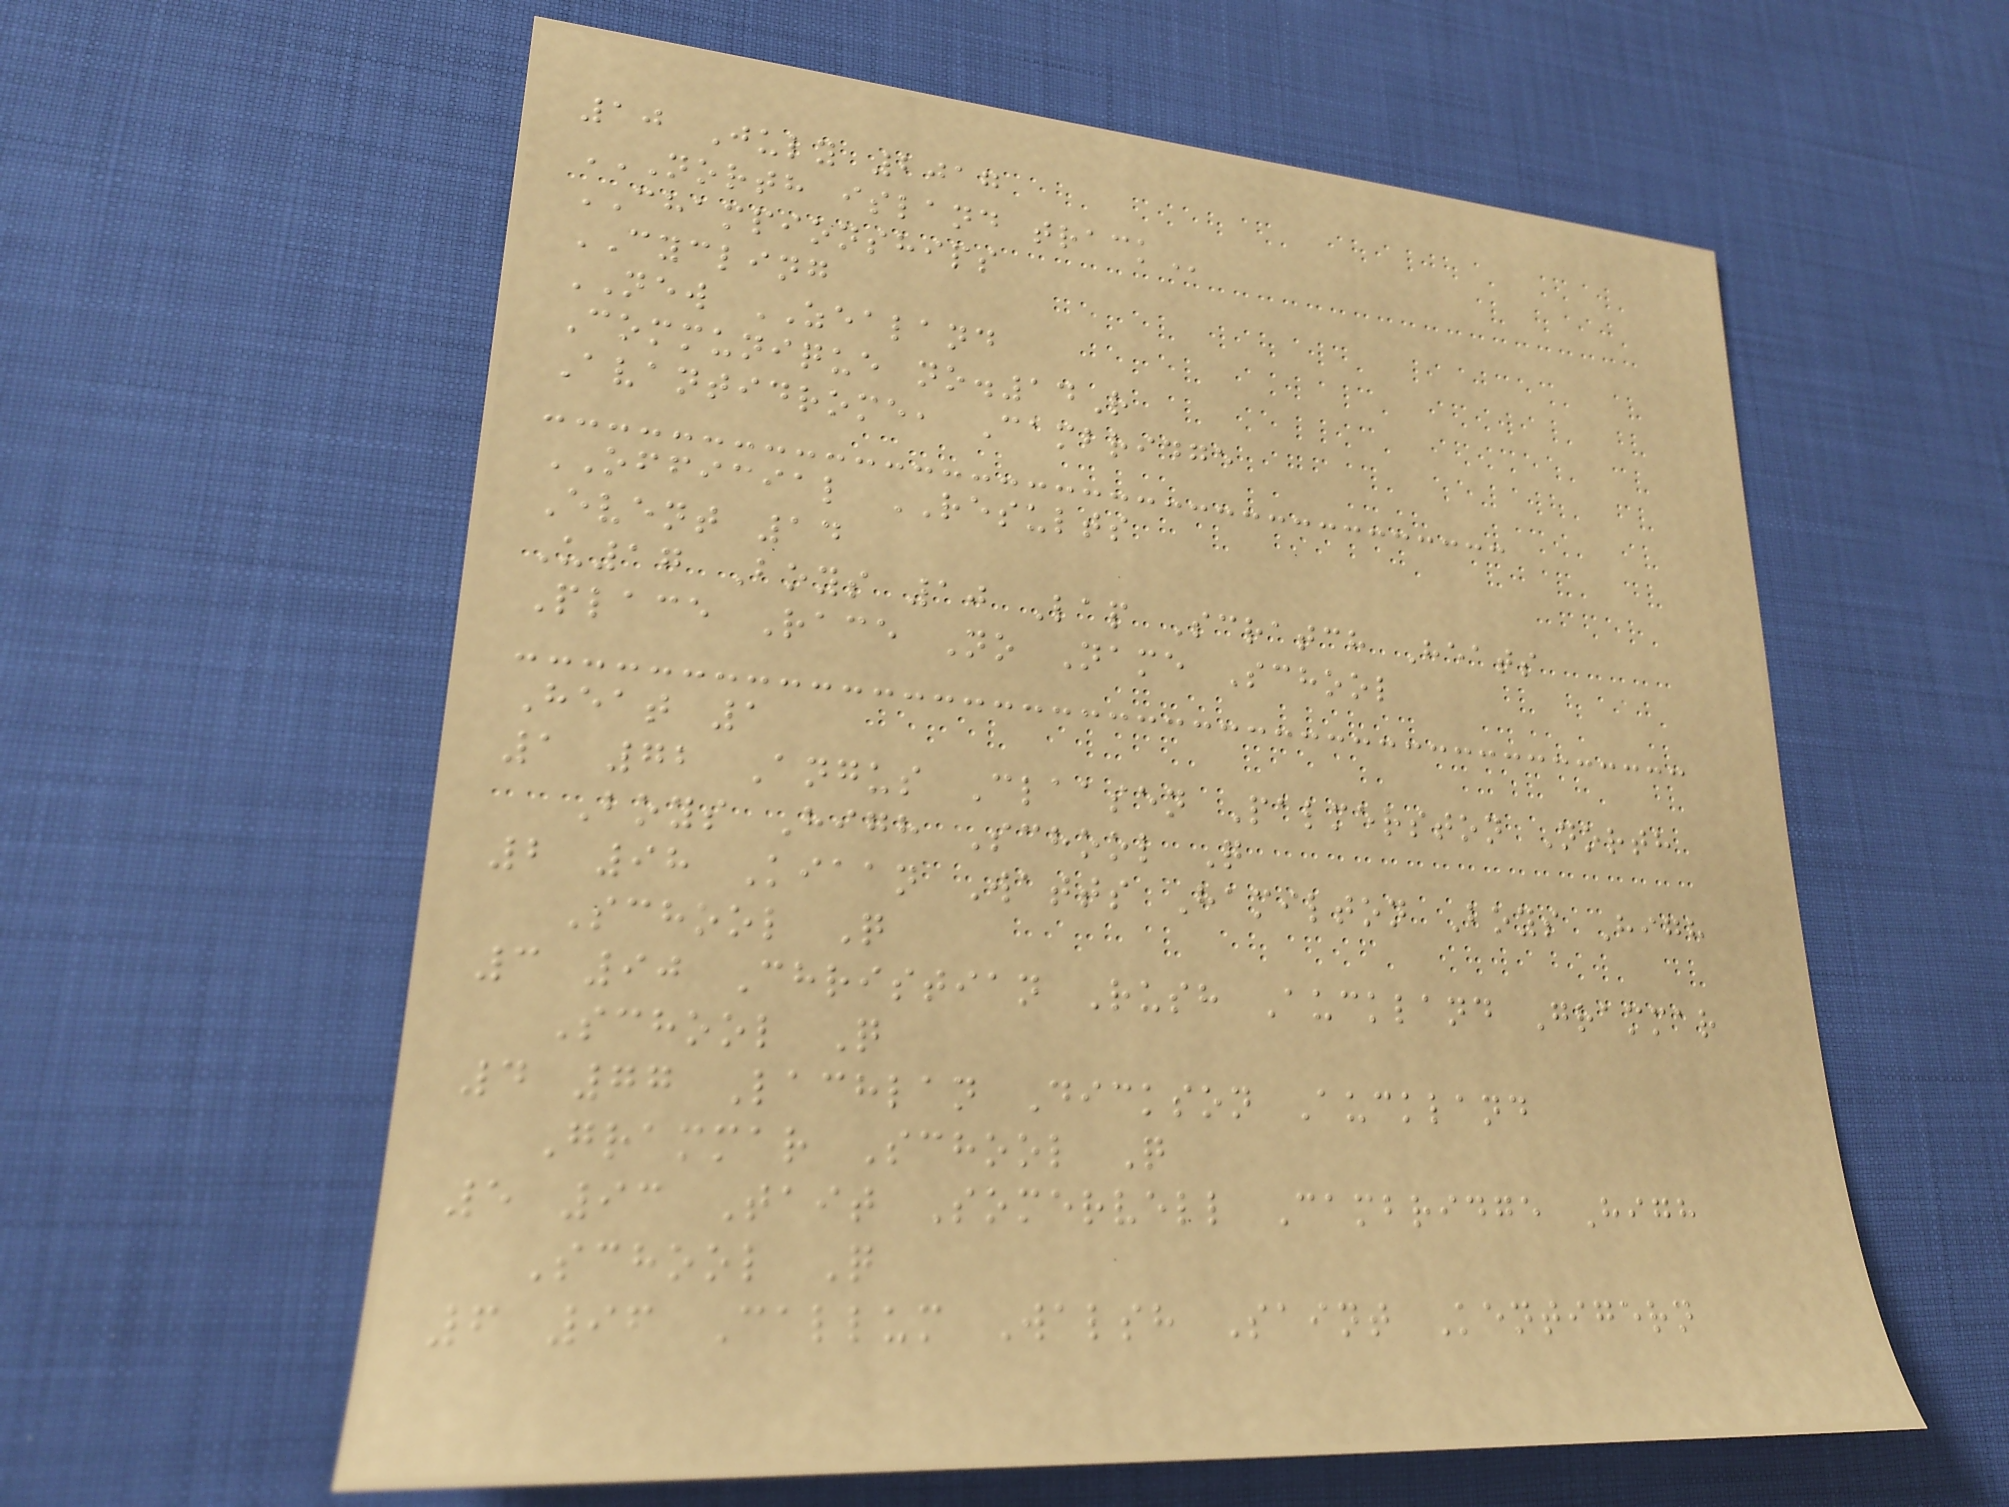10 July 2017
NORTH ISLAND TRACK
CHAMPIONSHIPS
CYCLING
NEW ZEALAND
Communique no.14R
Avantidrome, Cambridge
OFFICIAL RESULTS
Event 14
U17 Boys 10 Lap Scratch Heats
Place Race No Name School
Heat 1
1 72 Angus Claasen Palmerston North
Boys High School Q
2 98 Kiaan Watts Hamilton Boys High
School Q
3 90 Christian Rush Auckland Grammar
School Q
4 77 Lachlan Dickson Auckland
Grammar School Q
5 93 Tait Somervell Cambridge High
School Q
6 96 Callum Walsh Saint Kentigern
